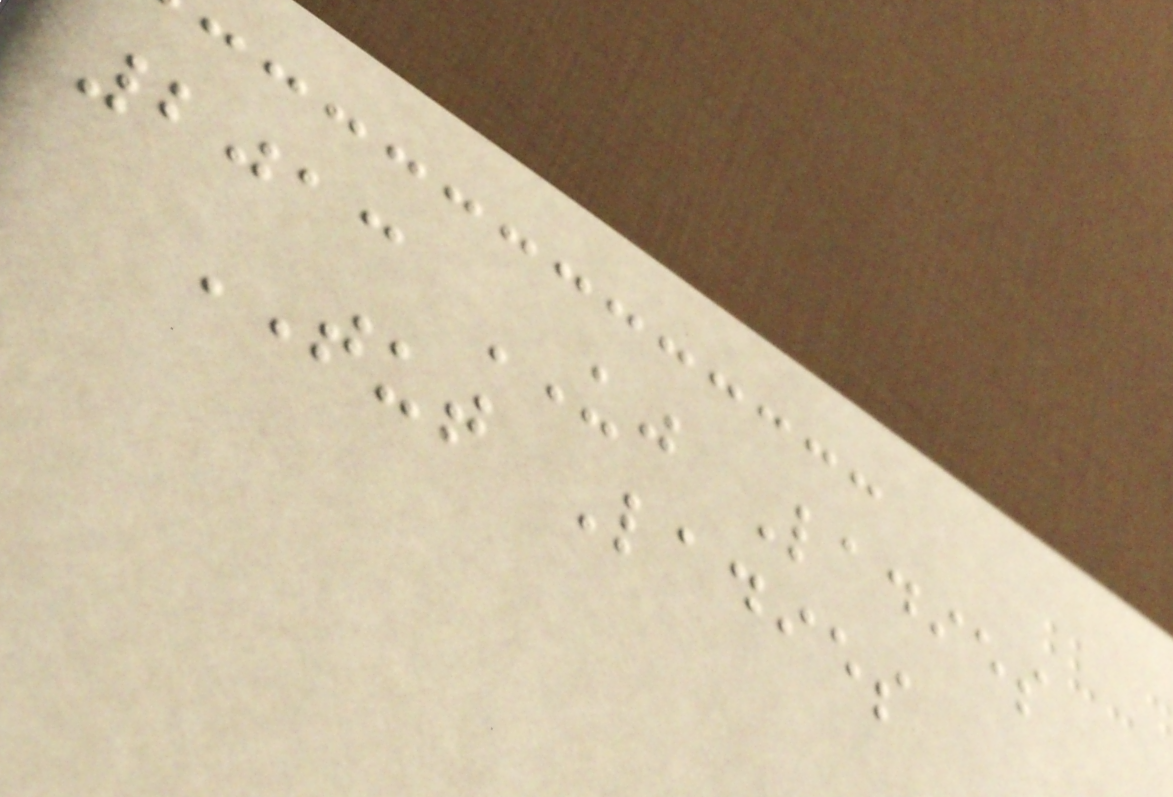2013 UJ Ladies
TUT Ladies
